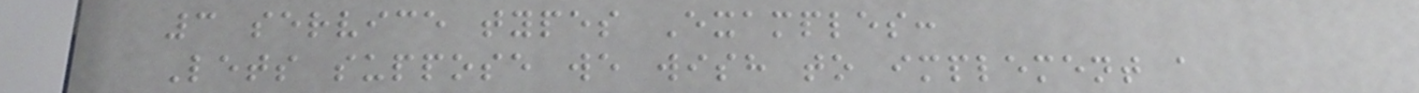3 service types Examples:
Lets suppose we wish to implement a
